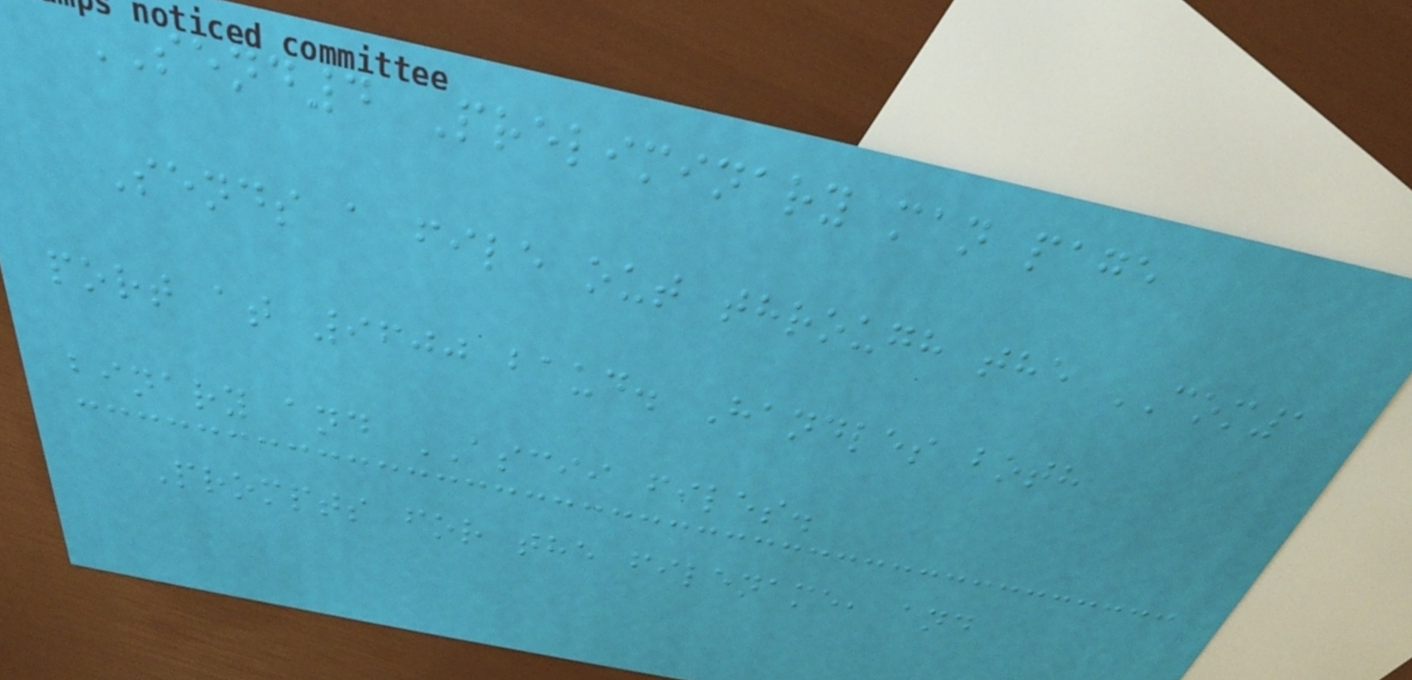SEND4 Preliminary man page
Sends a file out through the COM1
port at 9600 baud. Handles both
binary and ASCII files.
Prompts for the filename, and
